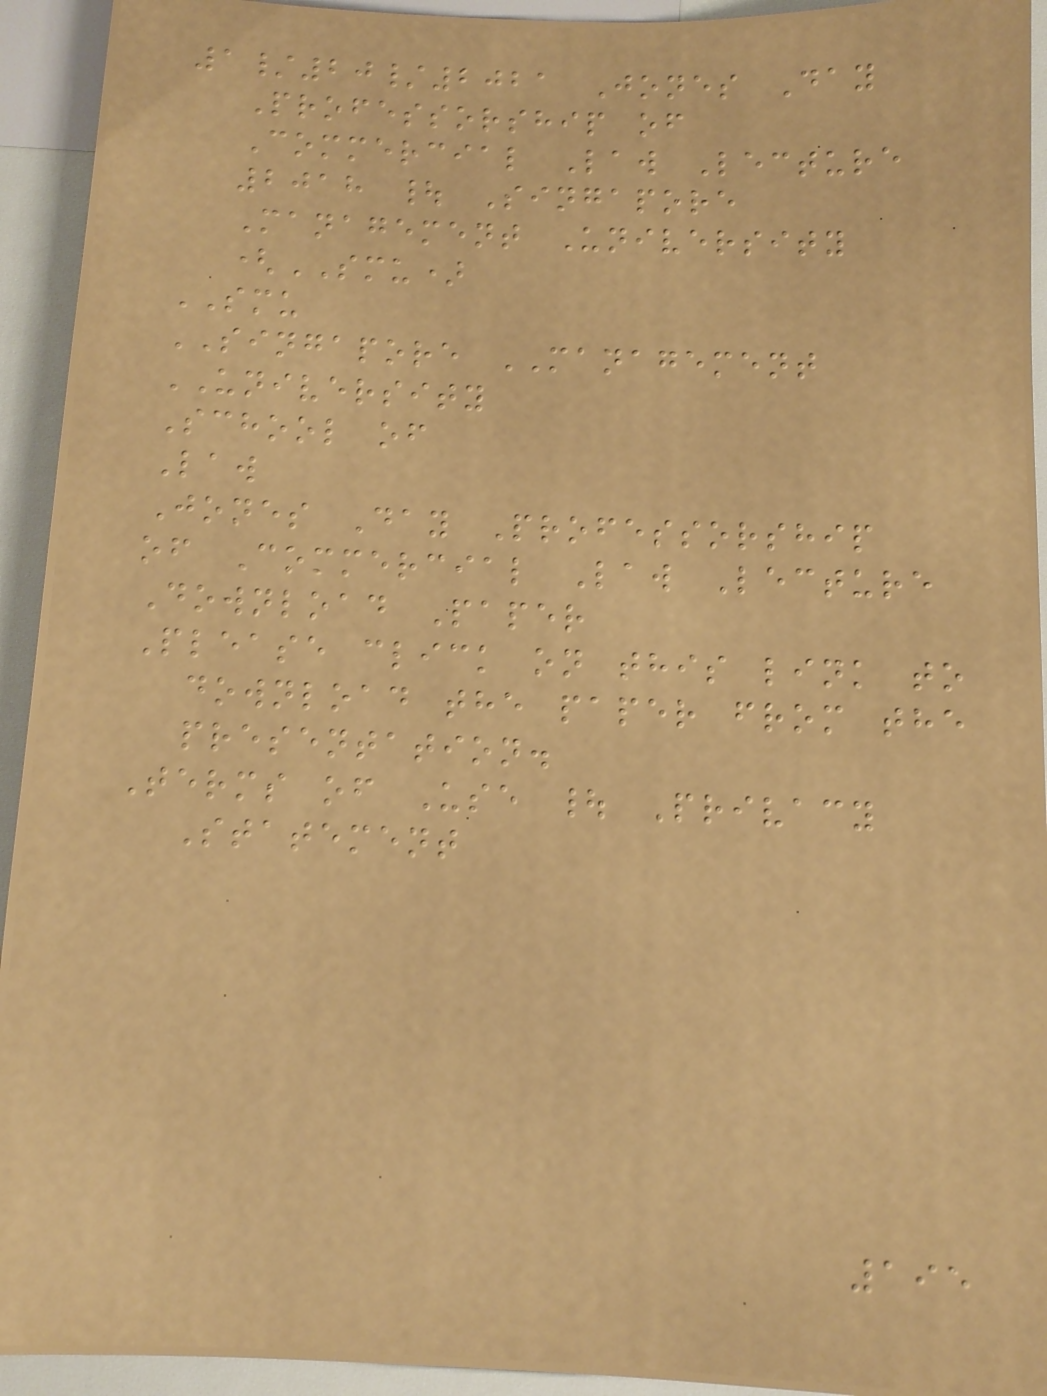1/20/2021 Jones Day
Professorship of
Commercial Law Lecture
2018 | Singapore
Management University
(SMU)
SMU
SINGAPORE MANAGEMENT
UNIVERSITY
School of
Law
Jones Day Professorship
of Commercial Law Lecture
Download Paper
Please click on this link to
download the paper from the
presentation.
Terms of Use | Privacy
Statement
195
